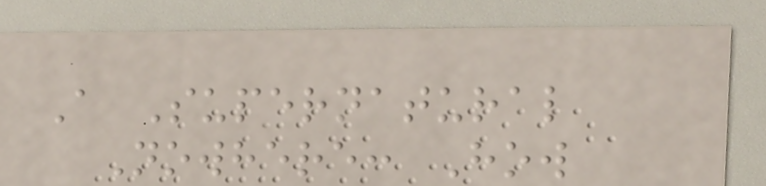A Supernatural
Nowhere: How
